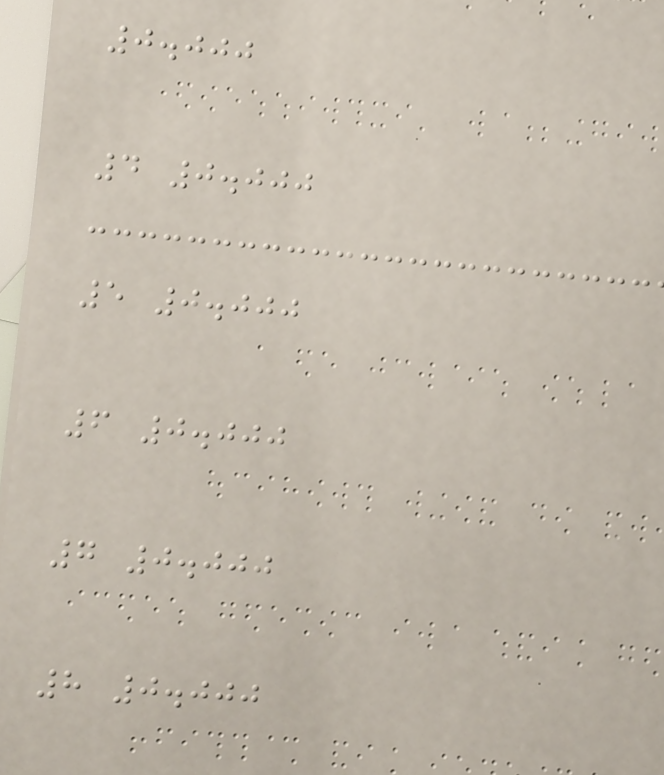0.000
4 0.000
5 0.000
6 0.000
7 0.000
8 0.000
